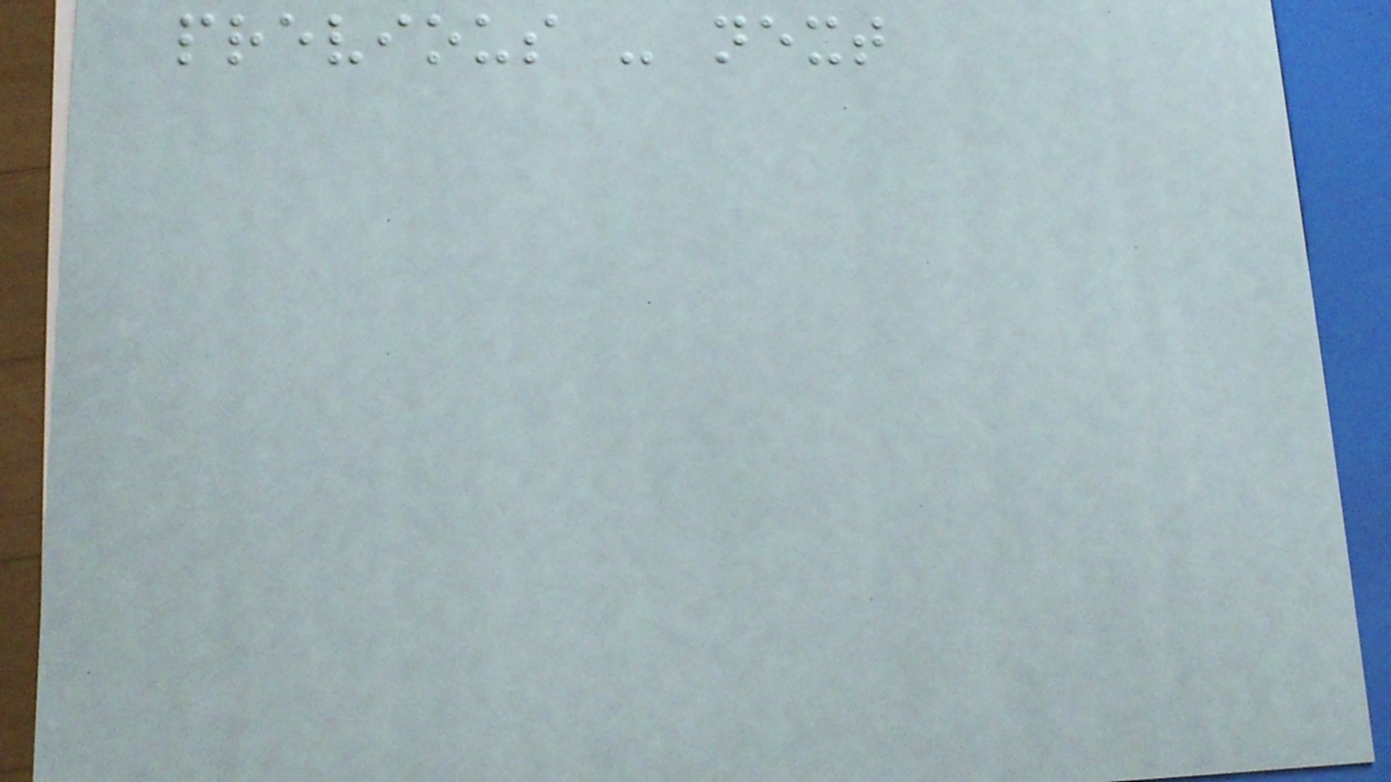previous - next
